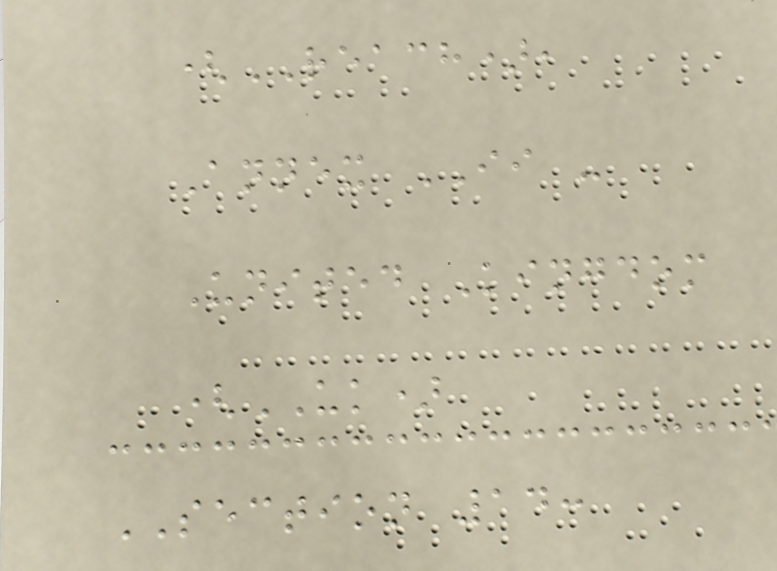(REACH),
Annex II -
United Kingdom
(UK)
SECTION 14:
